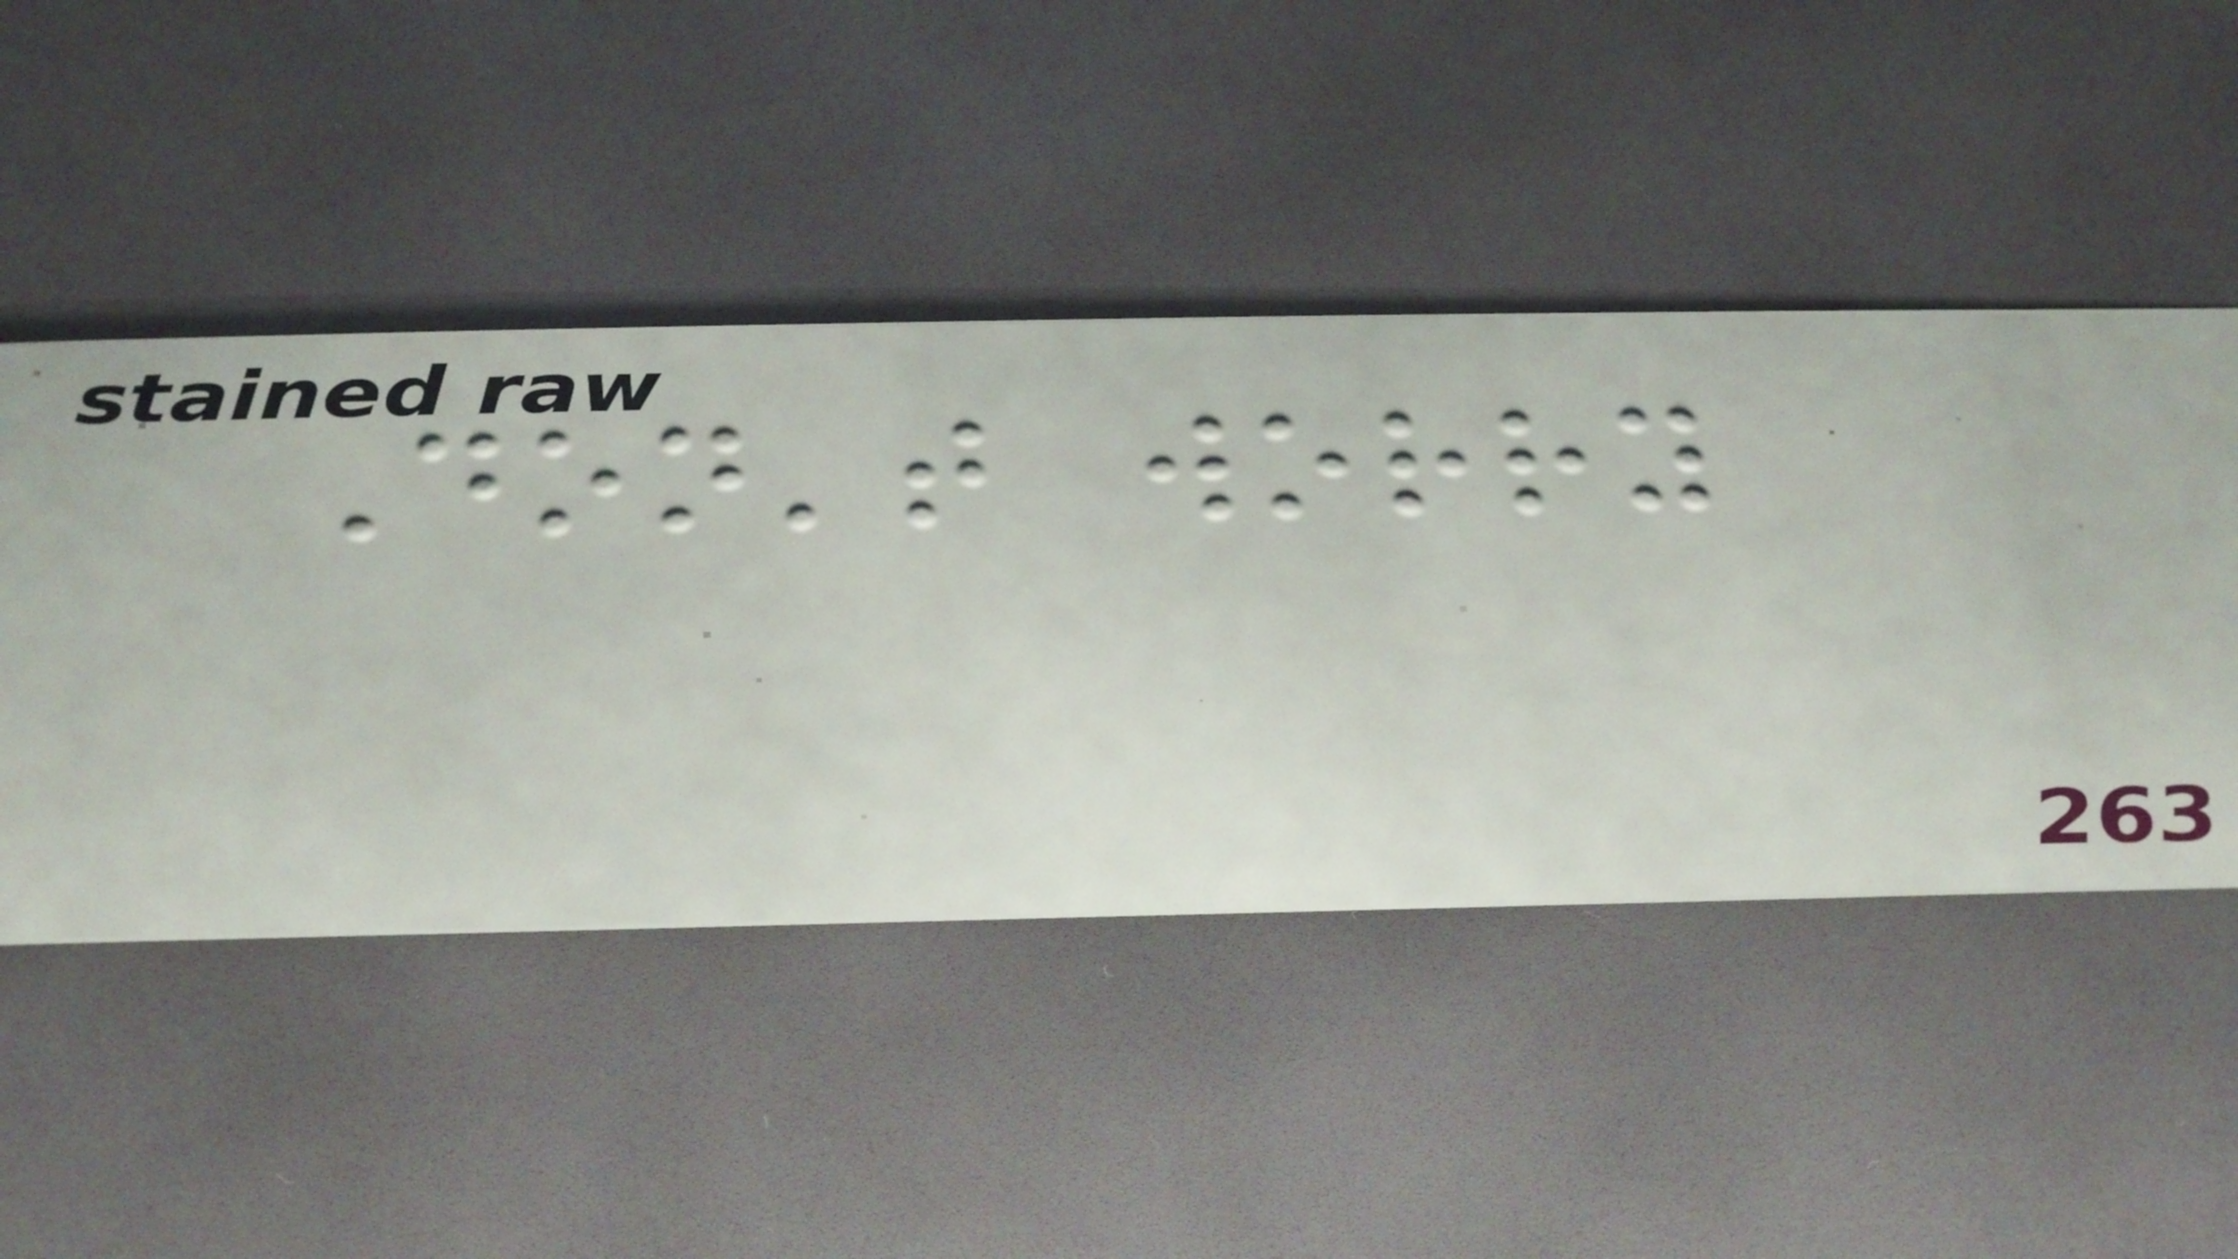Don't worry
